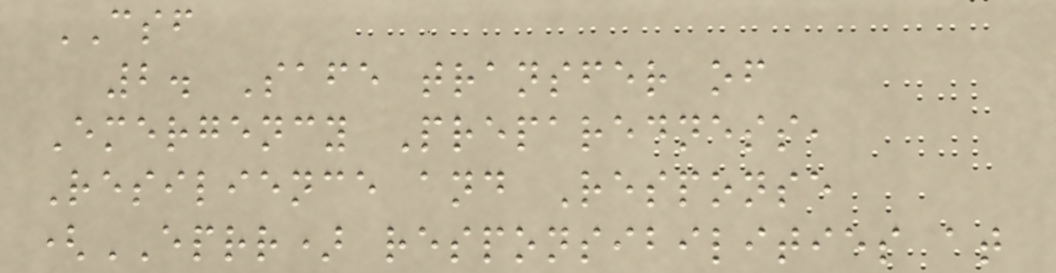CSF
2. Safe transfer of
Emergency Preparedness,
Resilience and Response
(EPRR) responsibilities at
